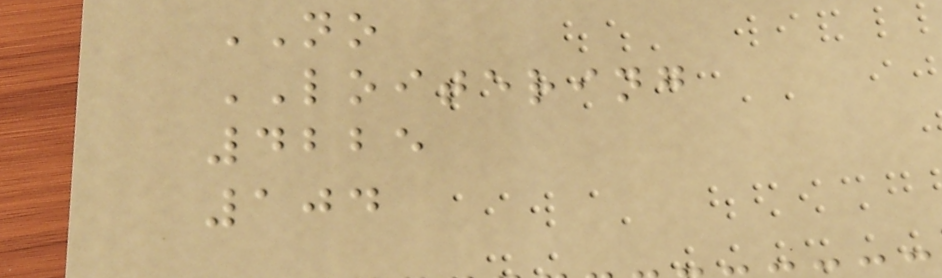NO
LOITERING
4225
104
